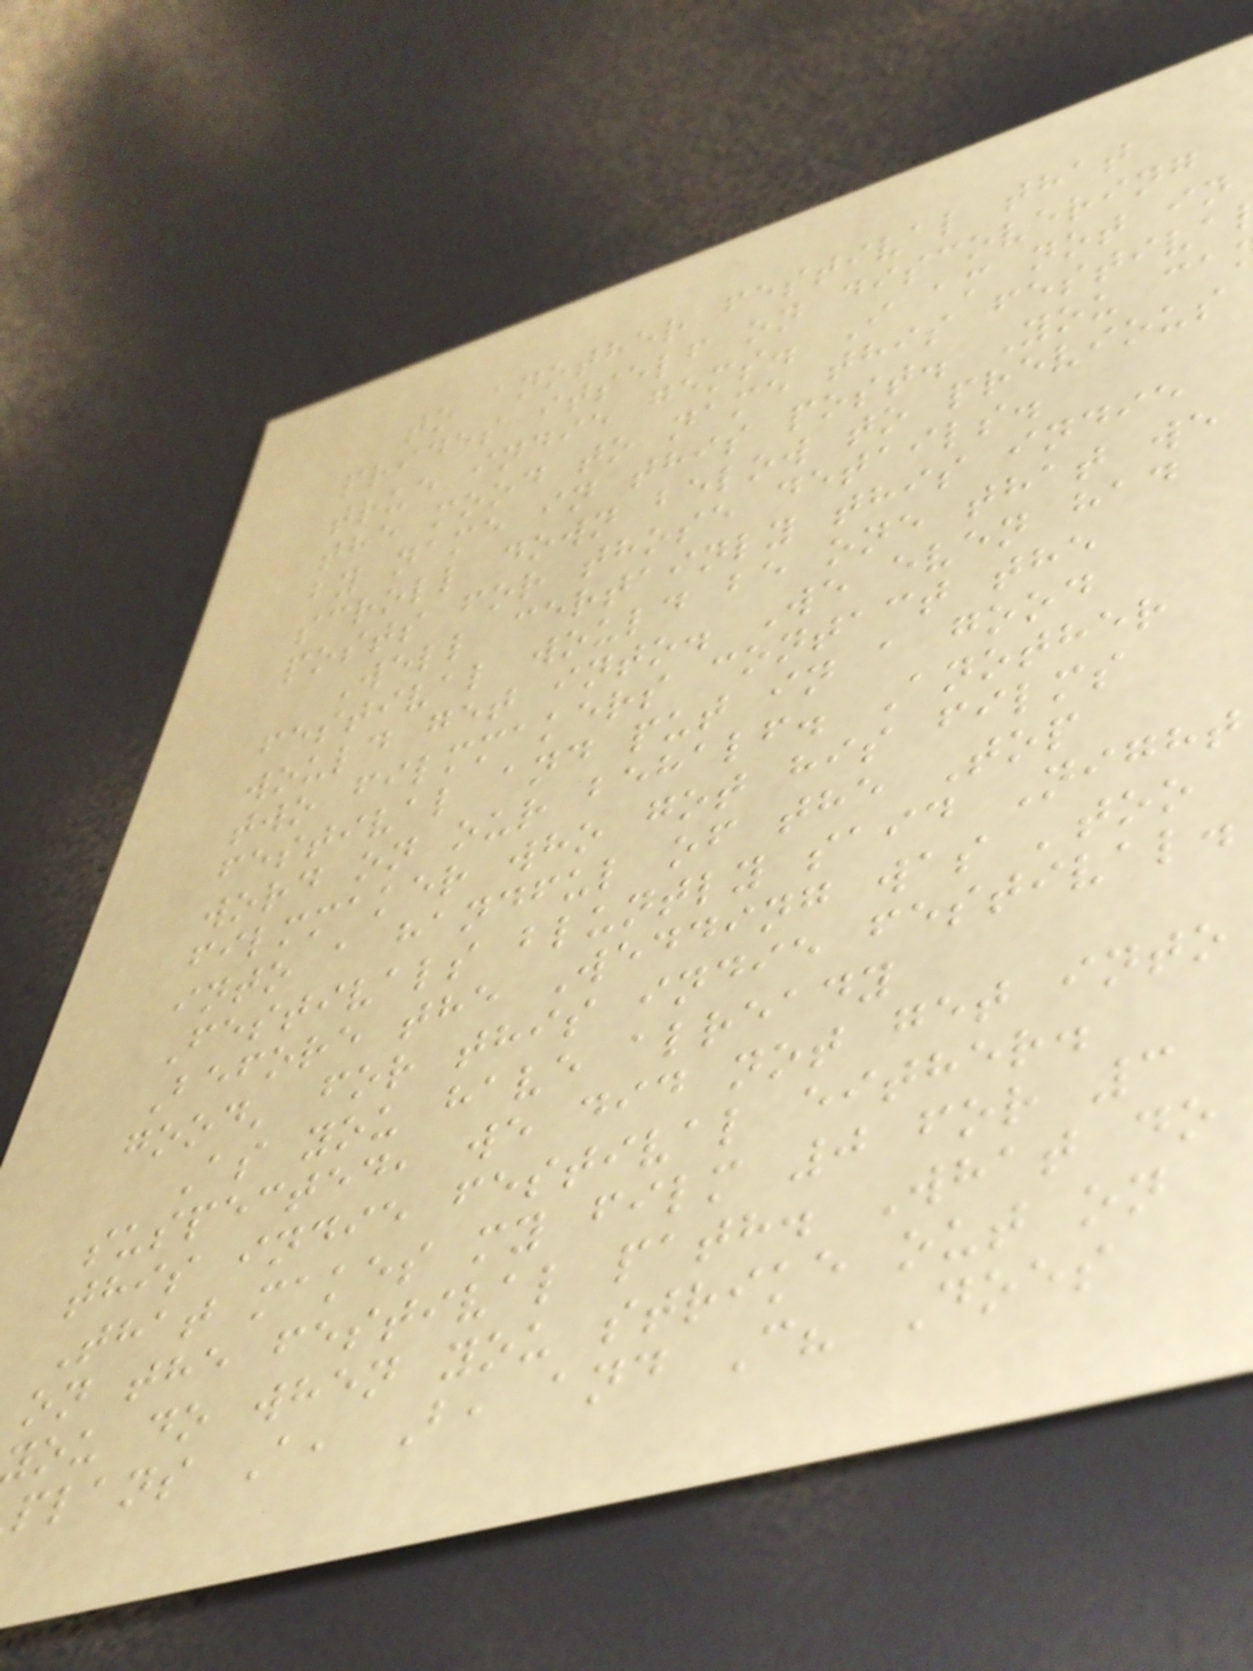to another festival that
prides itself on discovering
true indie gems. I am not in
the mood to name this festiva
by name in this post. You ca
scroll down below to previous
posts for those details.
Well certainly this indie
festival would be one that we
would get into. We even had
two filmmakers contact the
festival and put in a good
word on our behalf. Another
filmmaker who got his films
into a handful of the Top
Festivals bluntly said Night
Before the Wedding was 'too
good' for this indie festival.
As you have already
suspected, we did not get into
this indie festival either.
That makes my film 0 for 3
on the festival path. What do
ou do when you strike out on
plans A, B, and C? Does
